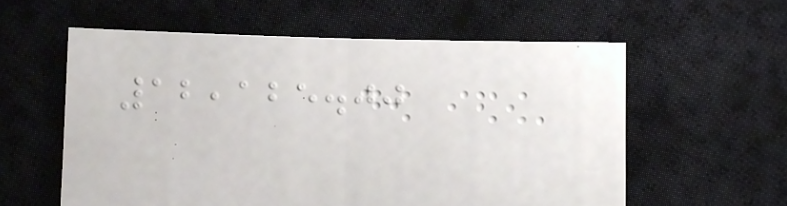12,125.00
